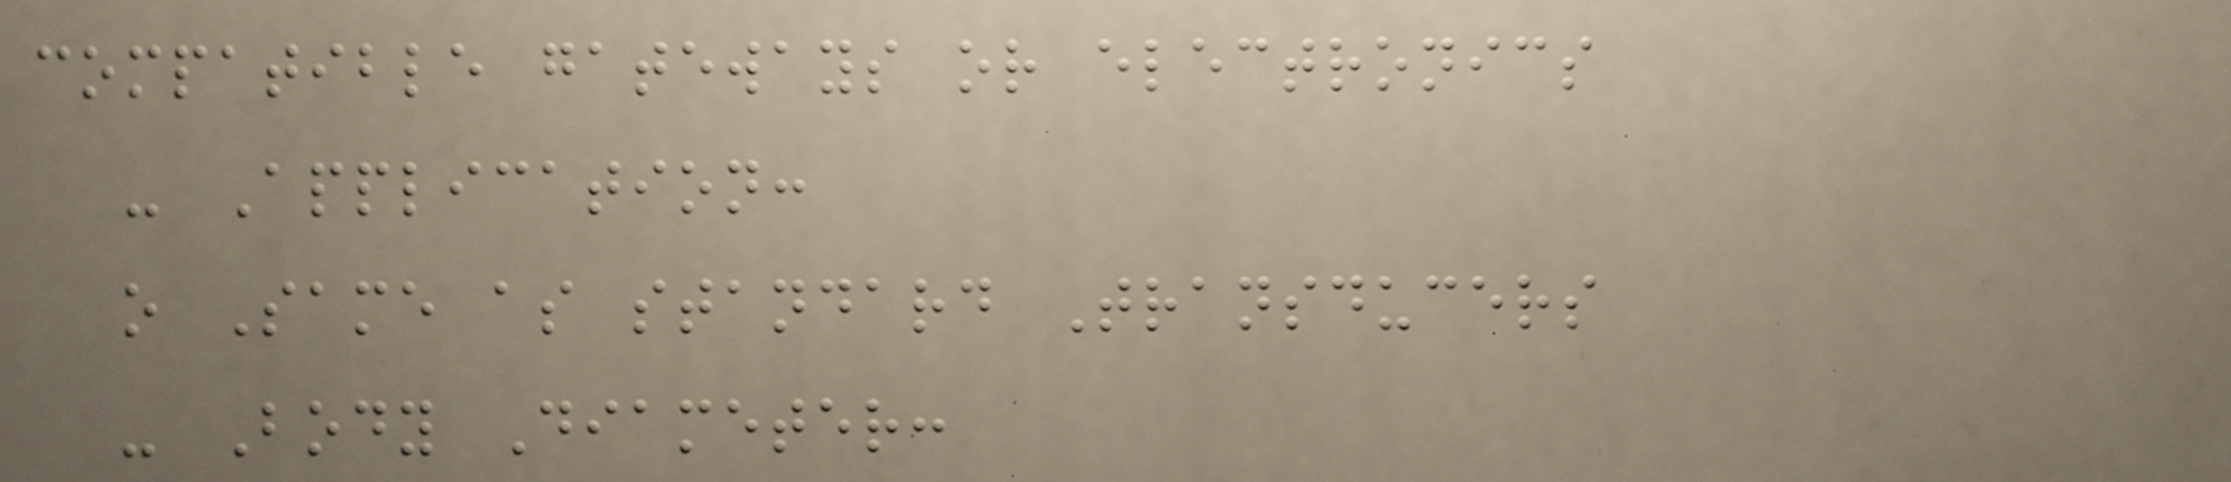compatible gateways or electronics
- Application:
o Same as standard Transducers
- Body Diameter:
